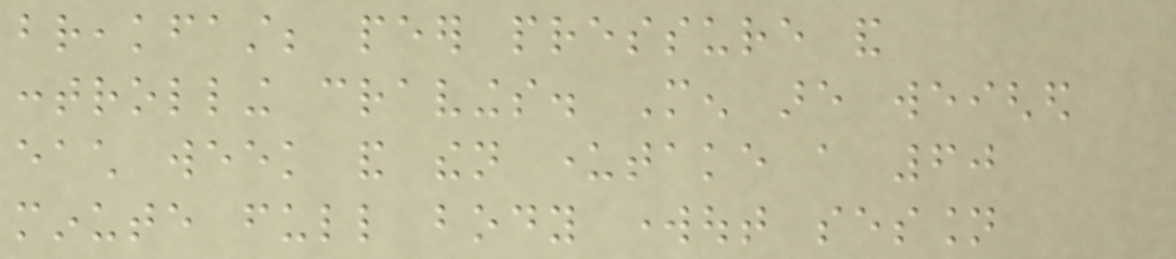breakfast; peer pressure and
controlling cravings. Men are weighed
each week and then undertake a 60
minute full body workout session
